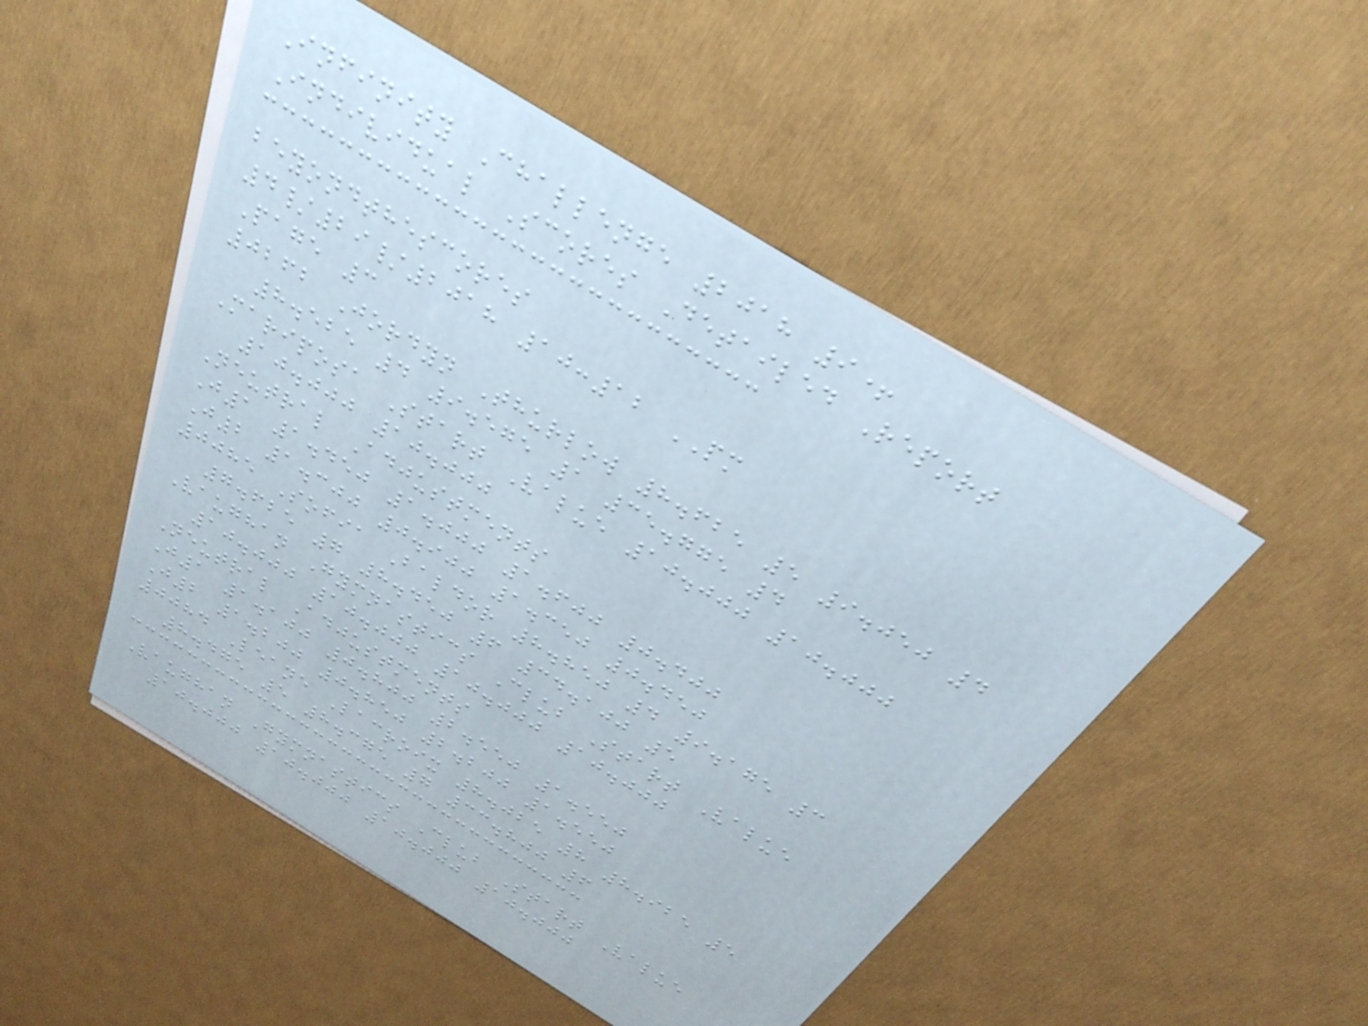Infinity Challenge 2018 9+
Individual Scores Detailed Report
beyondthescores
4/29/2018 10:12 PM
Page 3
0262 Jordyn Thurlow 8.625 5 9.050 4
8.525 4 9.575 1 35.775 4
Mariposa Start Value 10.000 10.000
10.000 10.000
Neutral Adjustments
J1 1.450 1.000 1.600 0.400
J2 1.300 0.900 1.350 0.450
0085 Sofia Baldor 8.850 4 9.175 3
7.625 7 8.450 6 34.100 5
Vaughan Gymnastics Club Start Value
10.000 10.000 10.000 10.000
Neutral Adjustments
J1 1.100 0.800 2.550 1.550
J2 1.200 0.850 2.200 1.550
0084 Leane Lacroix 8.025 8 8.925 5
8.475 5 8.375 7 33.800 6
Vaughan Gymnastics Club Start Value
10.000 10.000 10.000 10.000
